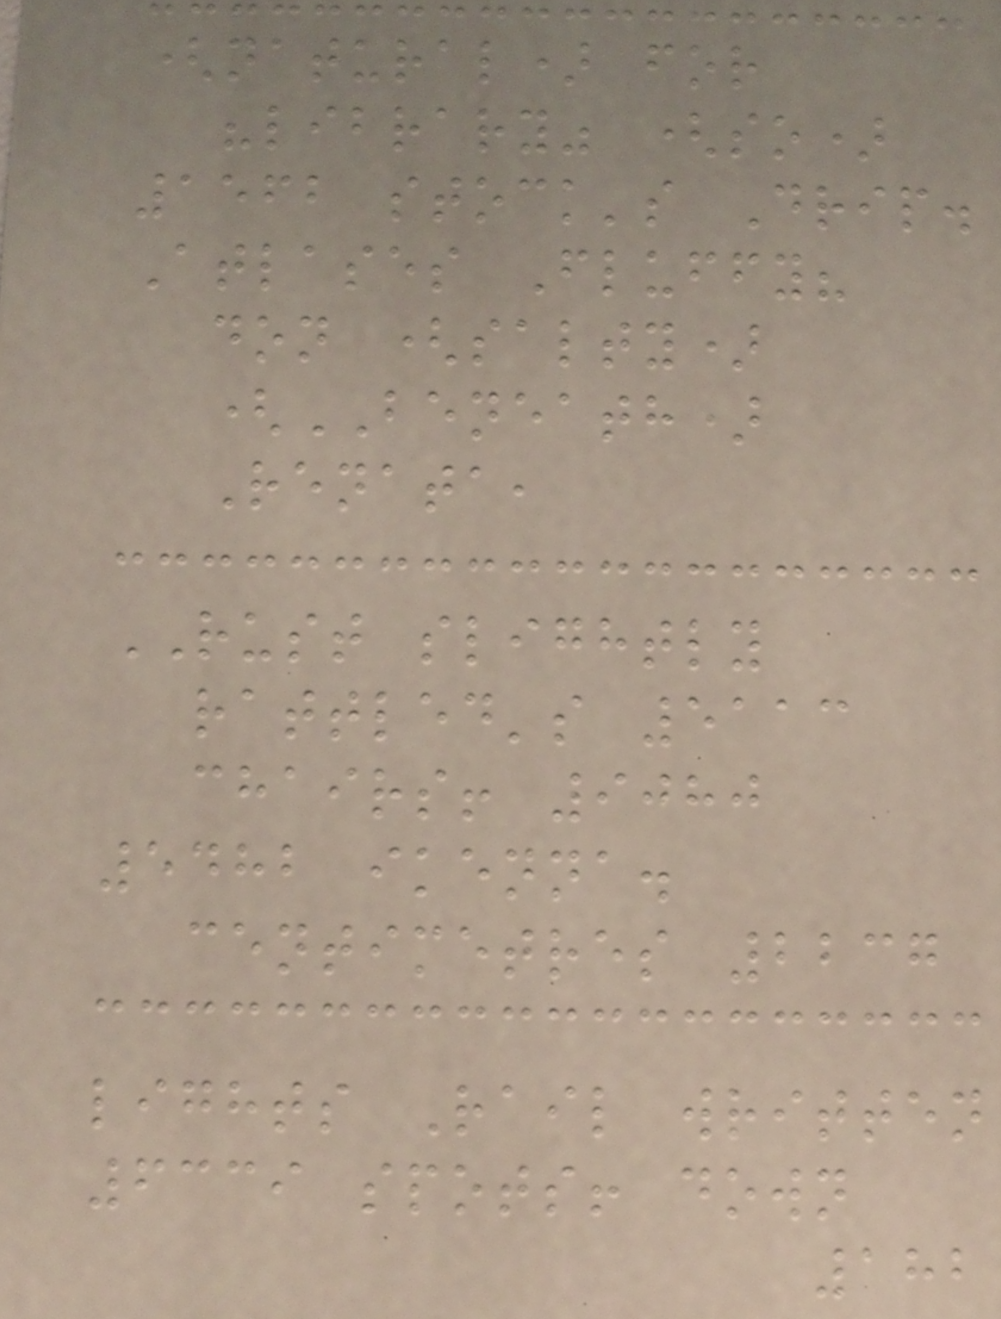(natural) for
"library" (so)
1562 stock's Drip.
Atlases Fluffy?
don (salty)
(BENEATH)
Renata,
RUST slightly
rattled's 5113
chairs! 9080
5482 ikenna.
centimetres 2237
lights Rail written
6339 spots! down
182
